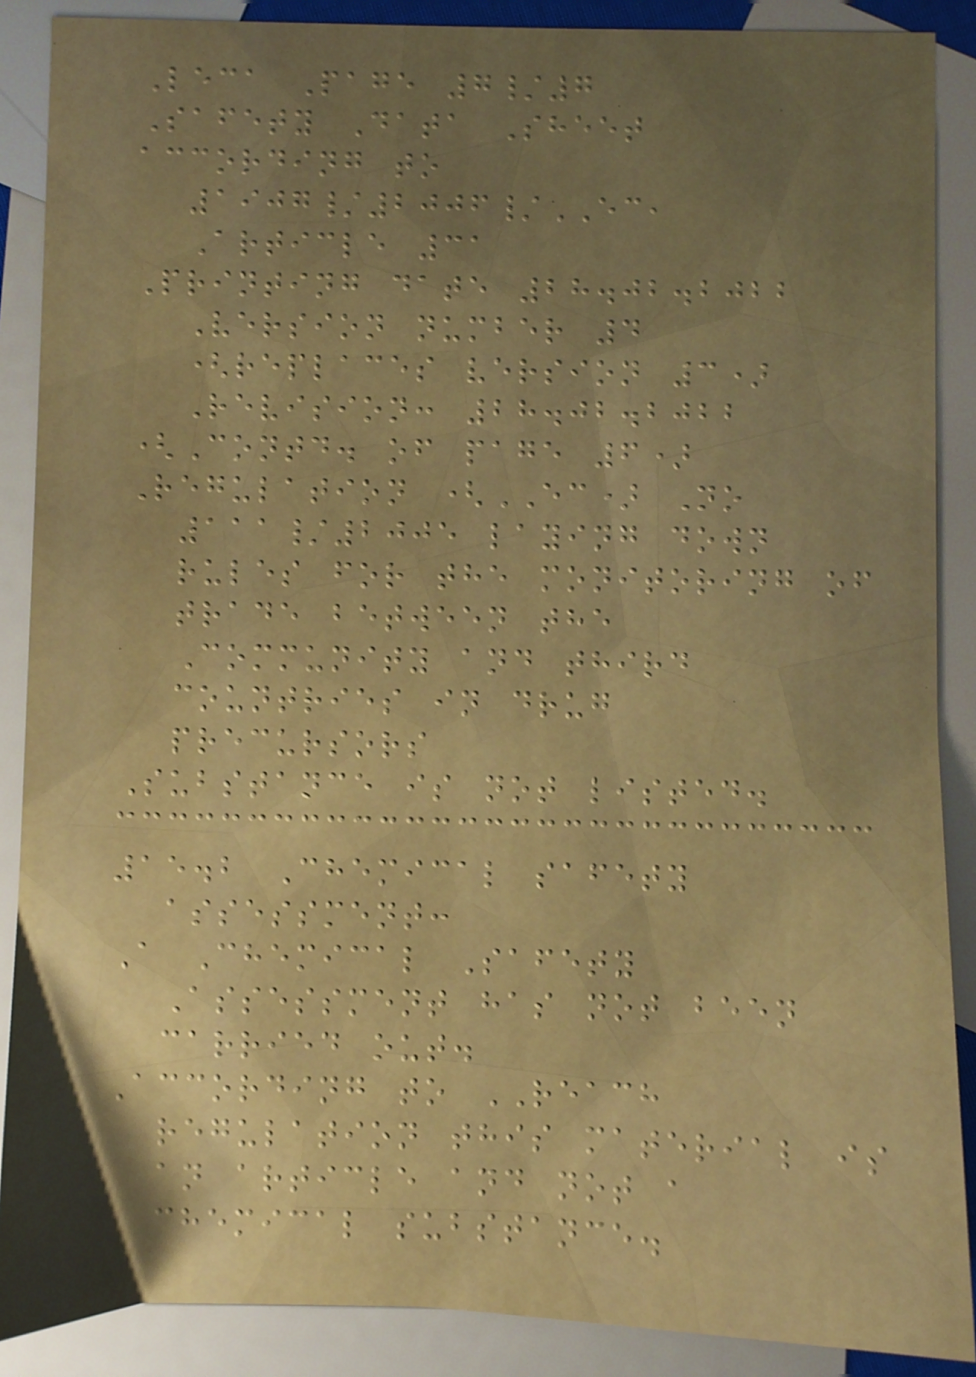Leca Page 7/7
Safety Data Sheet
according to
1907/2006/EC,
Article 31
Printing date 28.02.2022
Version number 4
(replaces version 3)
Revision: 28.02.2022
(Contd. of page 6)
Regulation (EC) No
111/2005 laying down
rules for the monitoring of
trade between the
Community and third
countries in drug
precursors
Substance is not listed.
15.2 Chemical safety
assessment:
A Chemical Safety
Assessment has not been
carried out.
According to REACH
regulation this material is
an article and not a
chemical substance.
